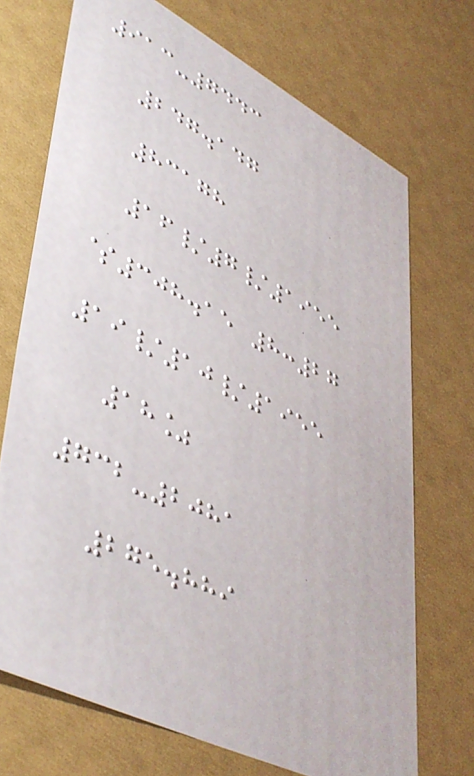913-7443
247.147
83178
16/7/1955
$308.15 8:27
19/10/1955
18%
732-2081
275.889
